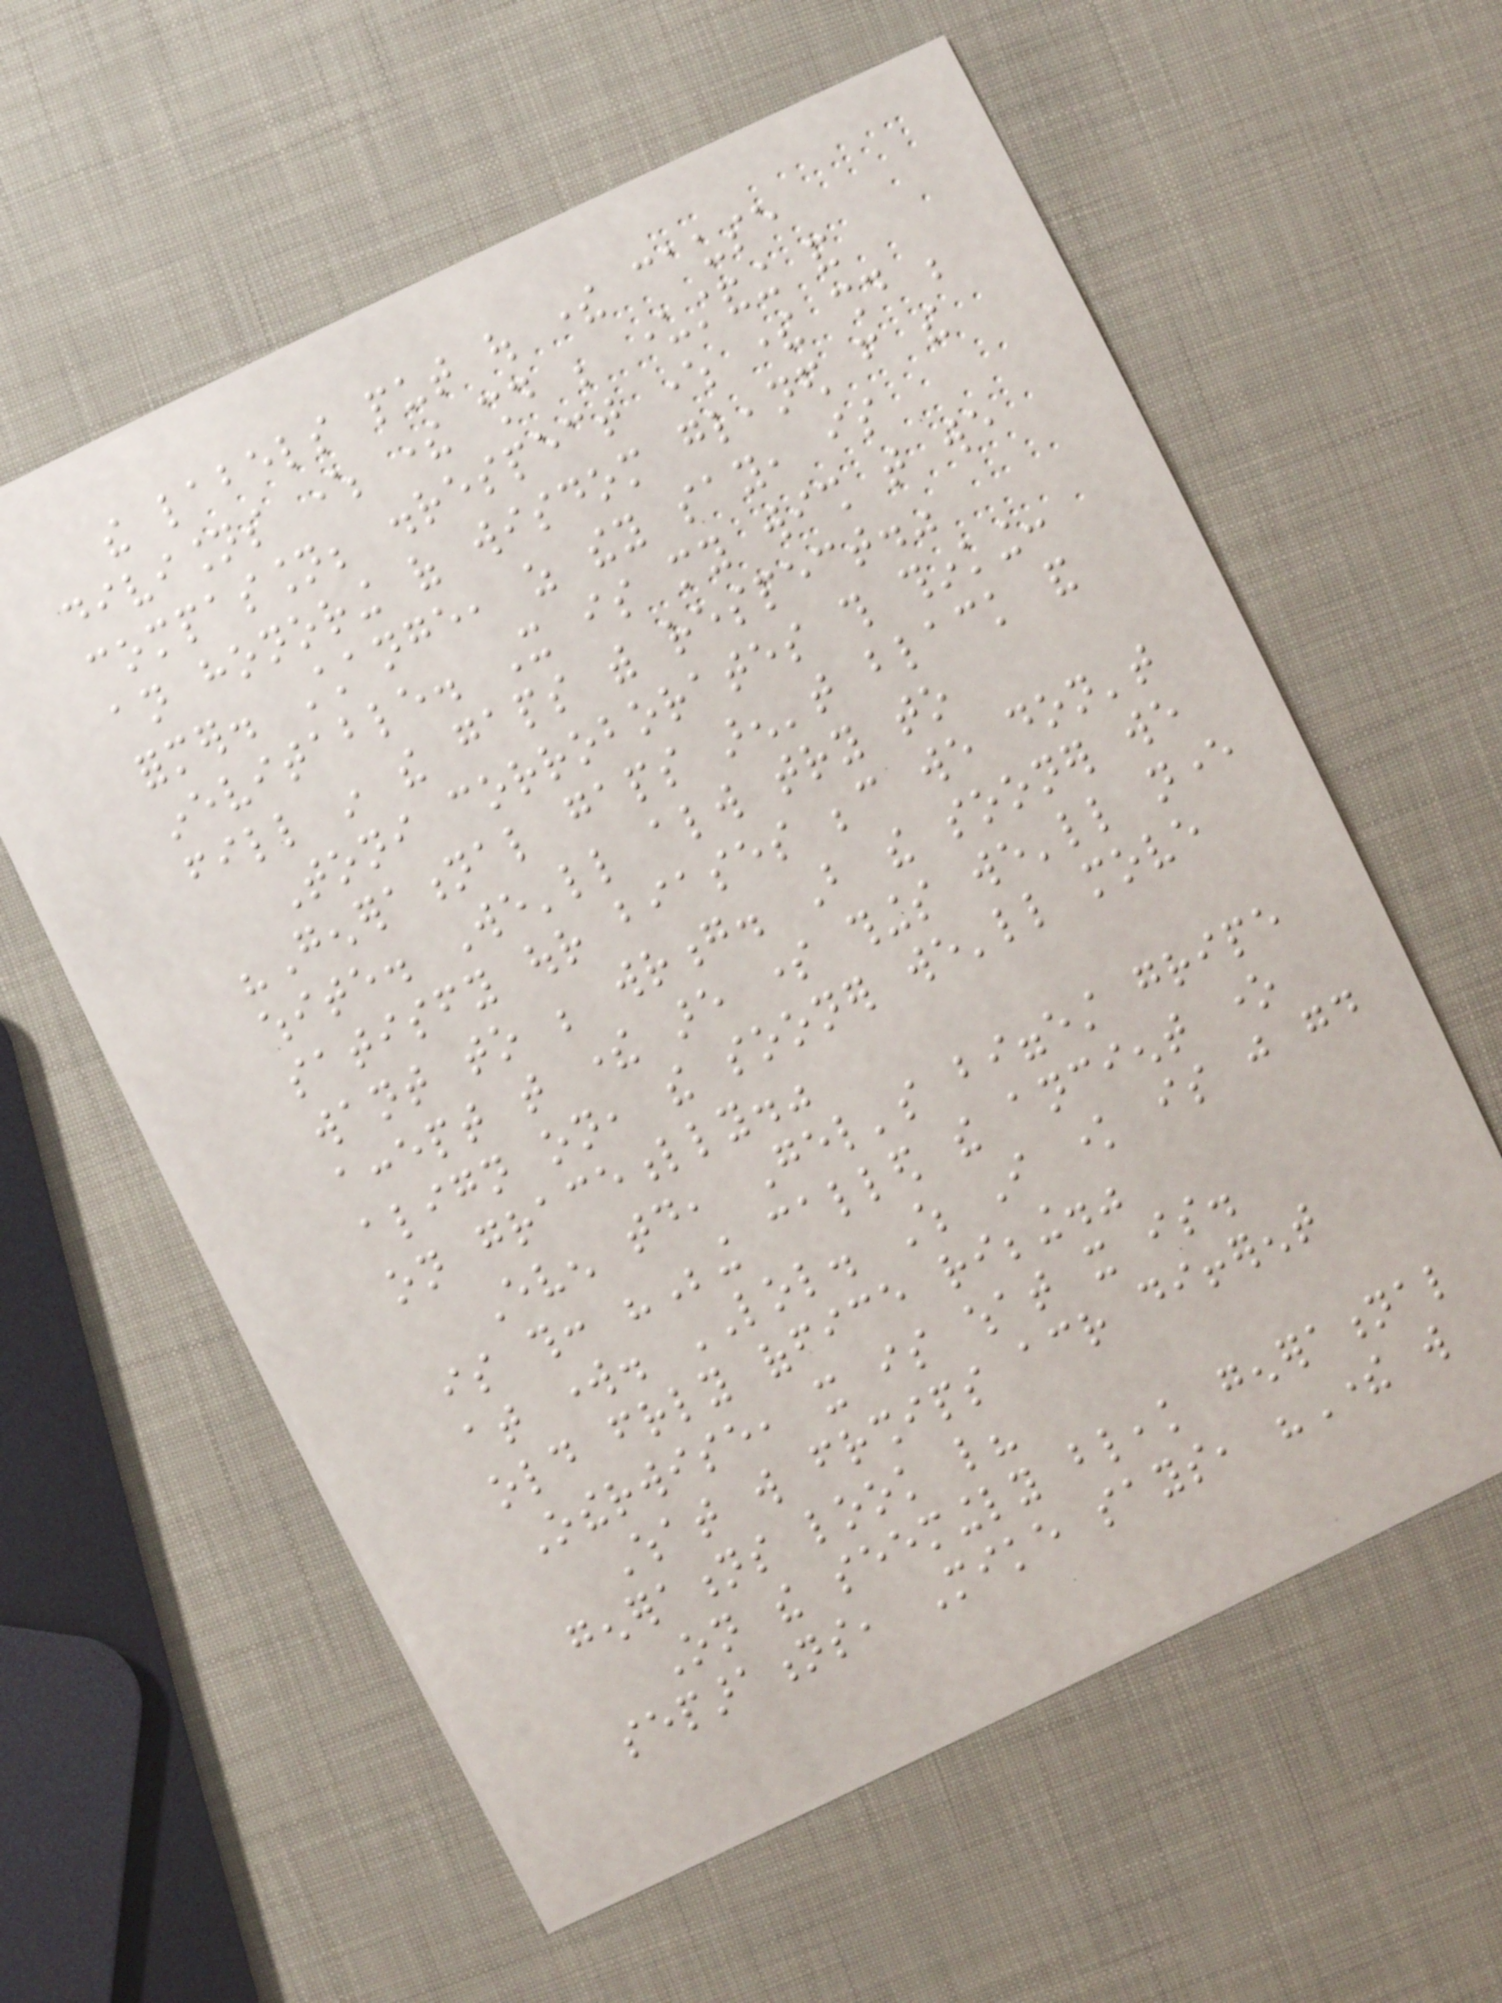the labels put out there cause
divisions where there should be understanding and
compassion; disrespect where there should be
an honoring of wisdom gleaned from the
former. Change, as they say, is
inevitable. It is my wish that we
fill in the gaps with respect."
Toni corroborates this thinking:
"Generational gaps aren't black and
white. We'll always try to
satisfy our biases because we don't
want to be wrong. But the sooner we
accept that there are some things we'll never
align on, the sooner we'll move
on gracefully."
Even today, Gel's biggest gripe
is this: "Being called the ancient one
at work. LOL. Which I know is just good
old friendly office ribbing."
Otherwise, it is what it is.
What will friendships across different
generations look like?
On the seemingly bleak generational
separations, Mike says, "There will
